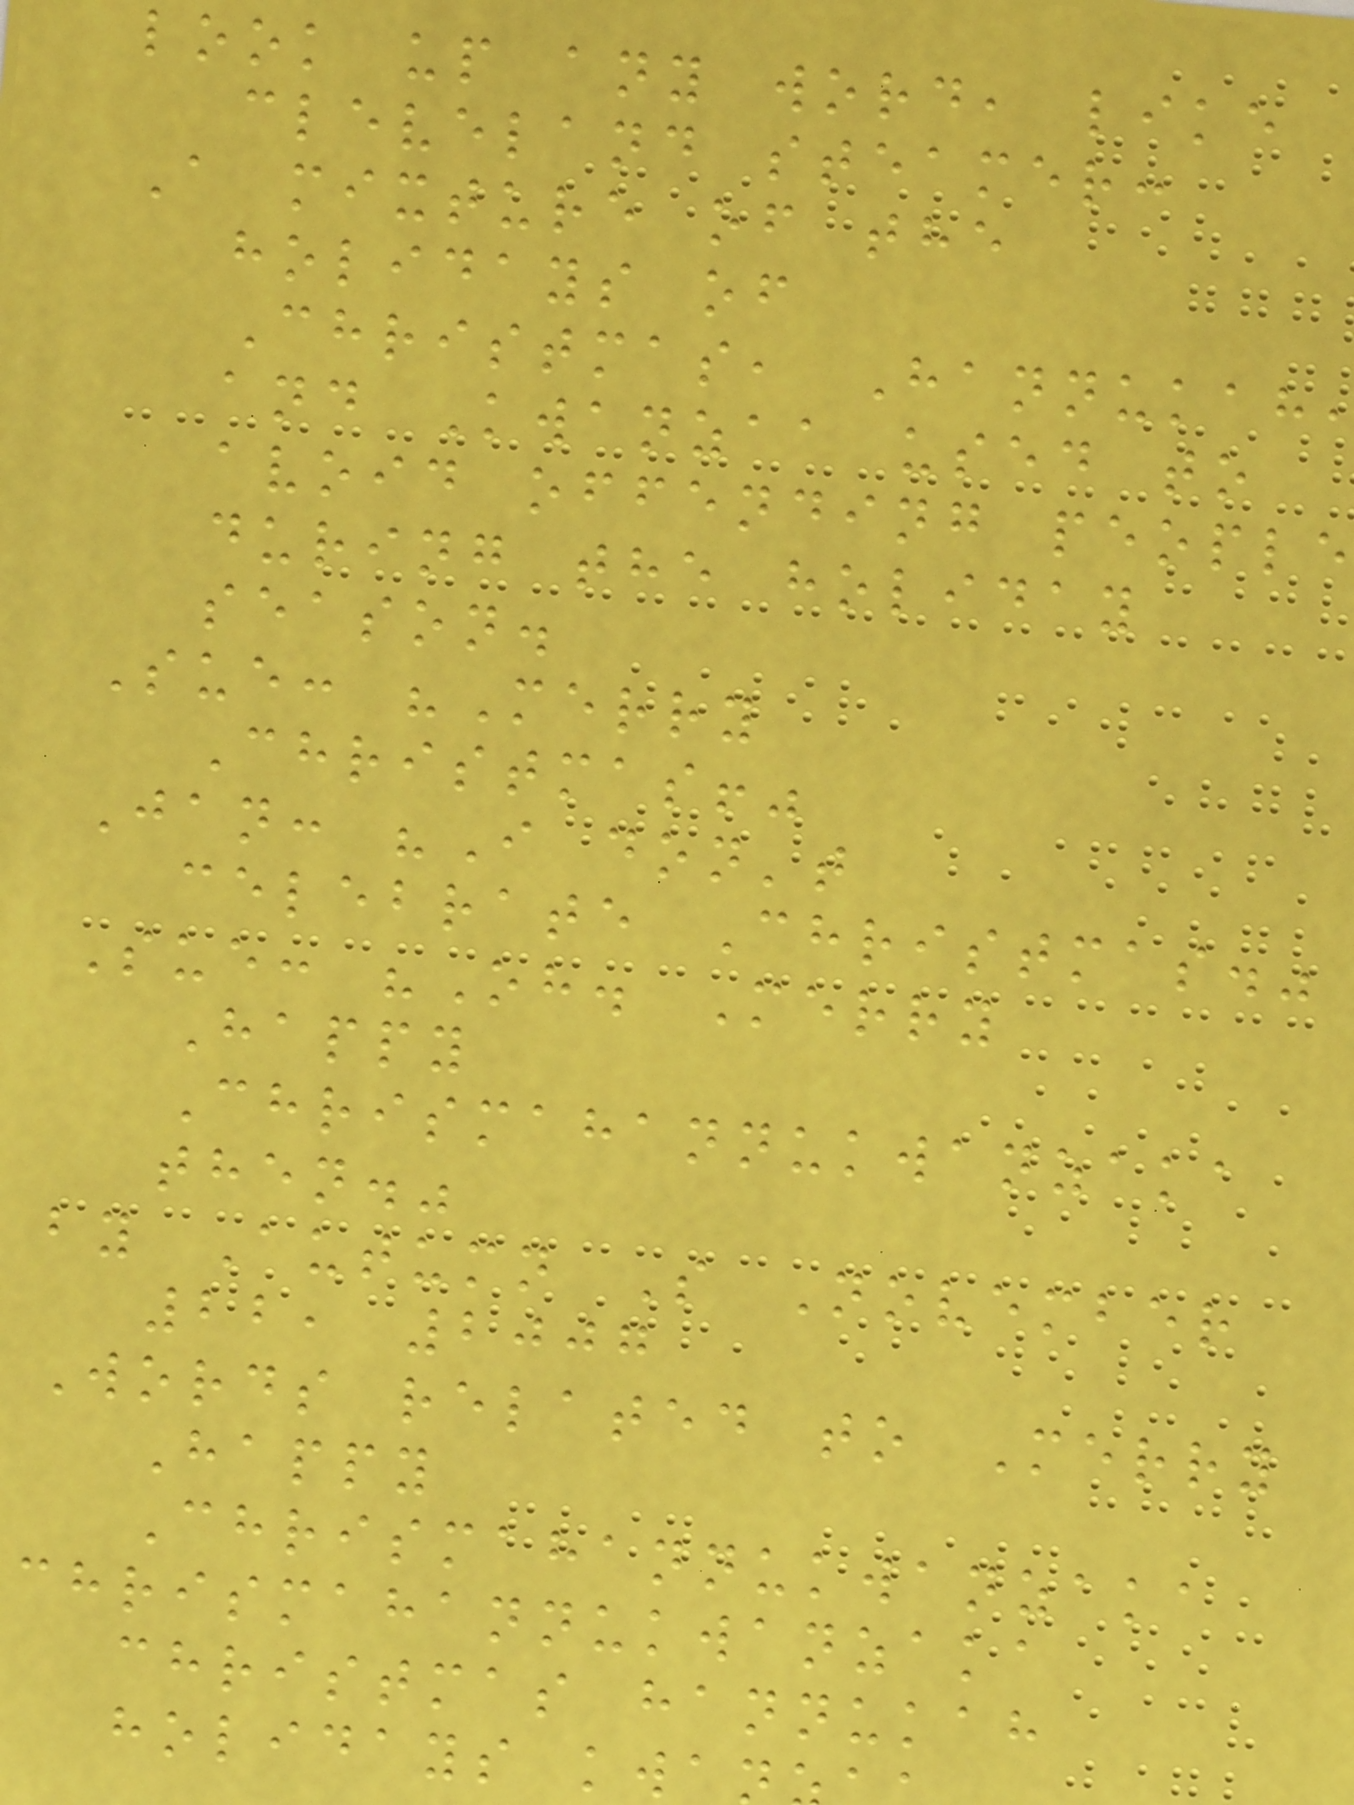look up any word, like
cleveland steamer:
A mixture of the
holidays of
Christmas, Hannukah
and Kwanzaa used to
avoid offending people
during the holiday
season.
Sue: "Merry
Christmas!"
Jan: "I don't
celebrate Christmas."
Sue: "Oh. Merry
Happy
Chrismahannukwanzaka
then."
by Autumn S November
22, 2007
Words related to Merry
Happy
Chrismahannukwanzaka
chrismahannukwanzaka
christmas hannukah
holidays kwa
